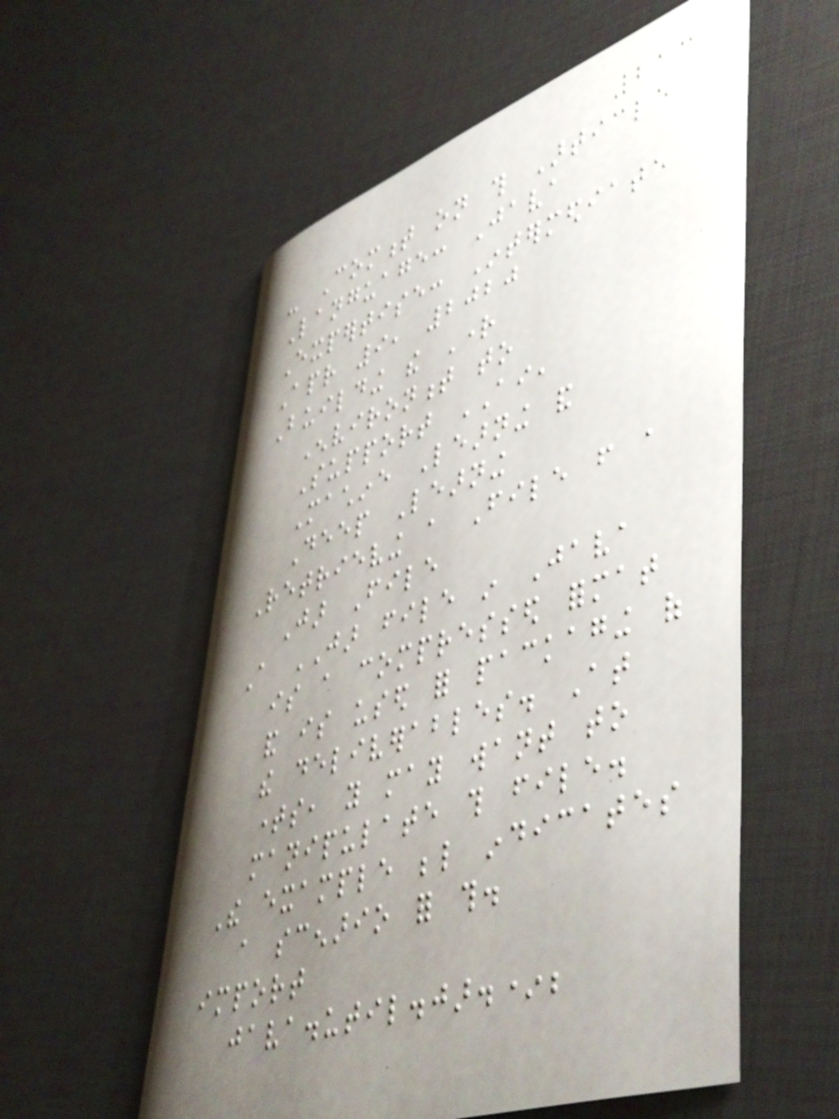213
- Comment on this Article
Language: Java
Expertise: Intermediate
Apr 9, 2020
Building the Right
Environment to
Support AI,
Machine Learning and
Deep Learning
Retrieving a File from a
Jar File
A JAR file in Java
is a compressed format
and is used for packaging of
the deliverables. At
times, you may want to
manipulate this file.
The example below indicates
a scenario for this.
import
java.util.jar.*;
